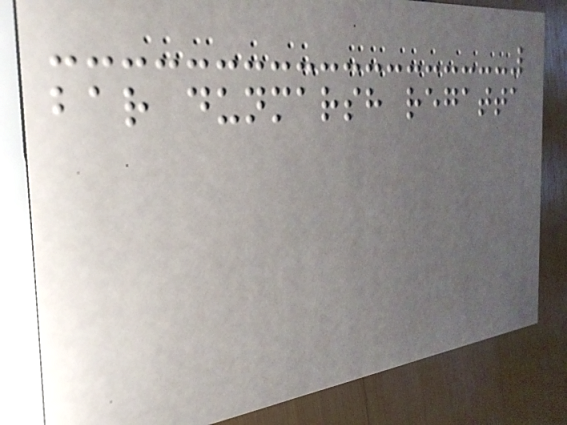bar dunmarsh regatta
